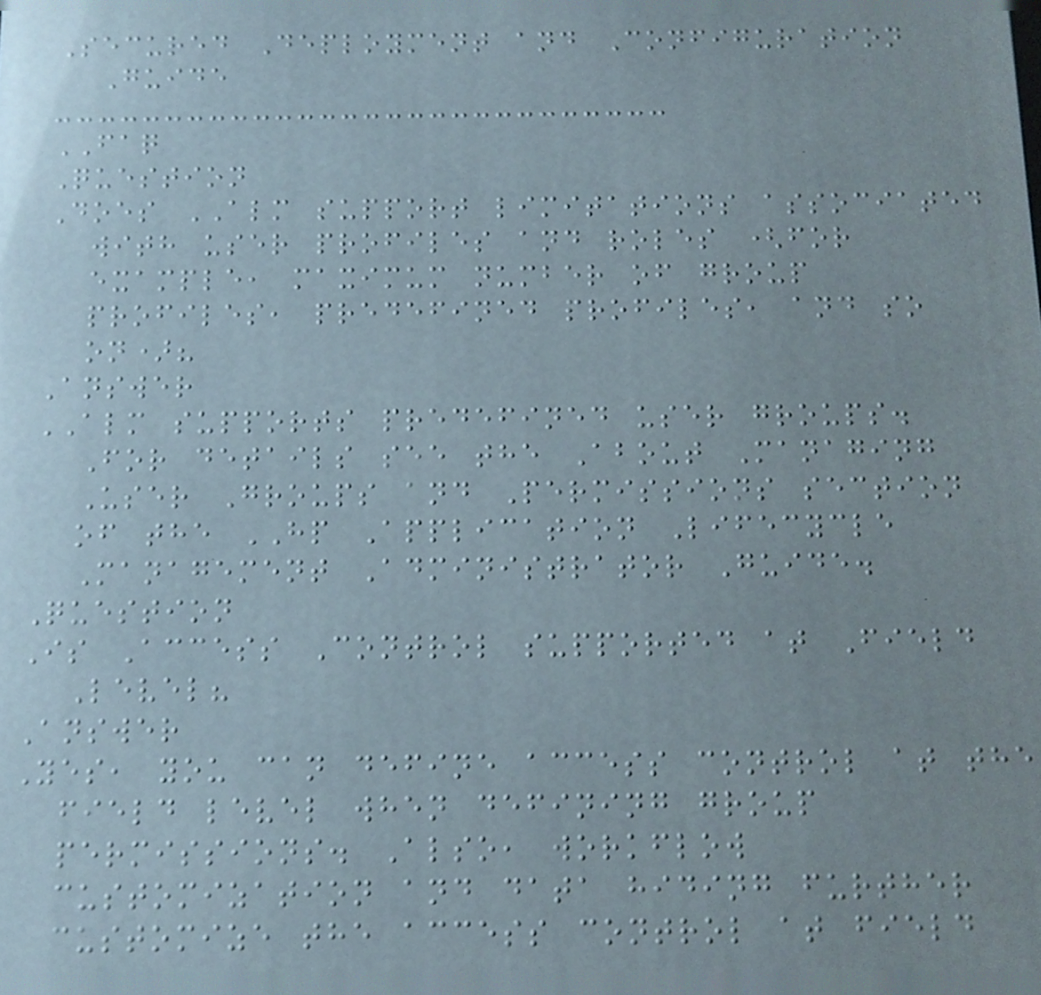Secured Deployment and Configuration
Guide
FAQ
Question
Does ALM support limitations associated
with user profiles and roles (for
example, maximum number of group
profiles, predefined profiles, and so
on)?
Answer
ALM supports predefined user groups.
For details see the About Managing
User Groups and Permissions section
of the HP Application Lifecycle
Management Administrator Guide.
Question
Is Access Control supported at Field
Level?
Answer
Yes, you can define access control at the
field level when defining group
permissions. Also, workflow
customization and data hiding further
customize the access control at field
